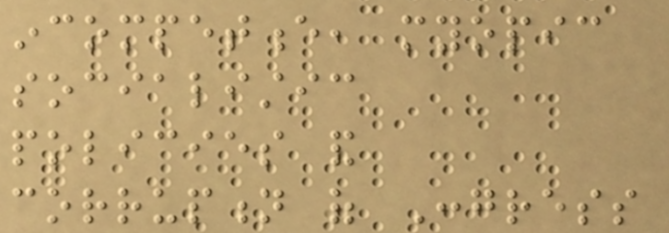incompetence, myopic
socialistic
policies and
corruption of Congress
